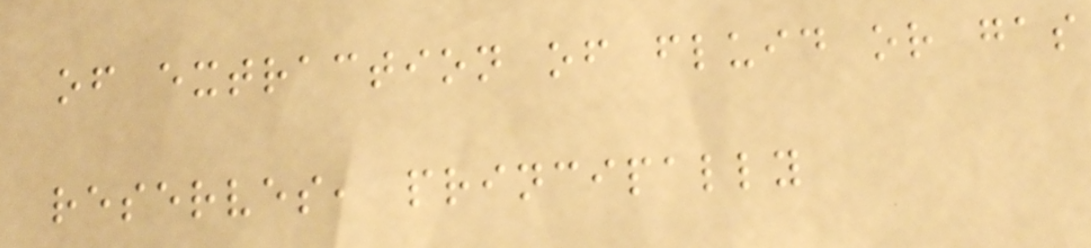of extraction of fluid or gas
reserves, principally
